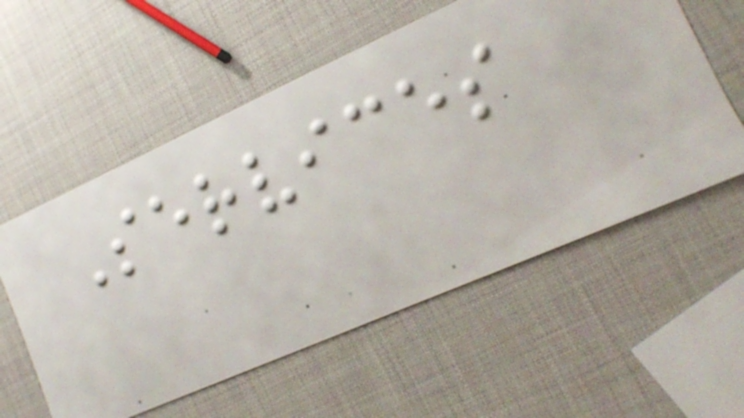Services
